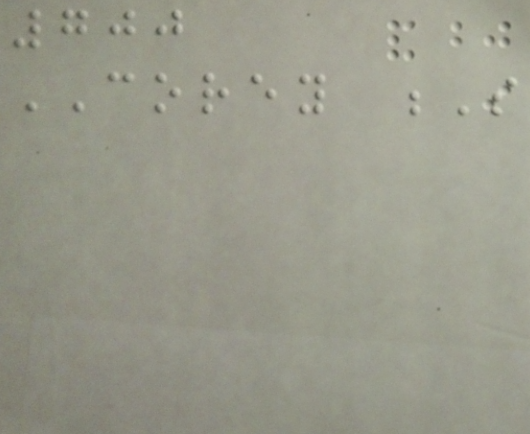700
COREY S
